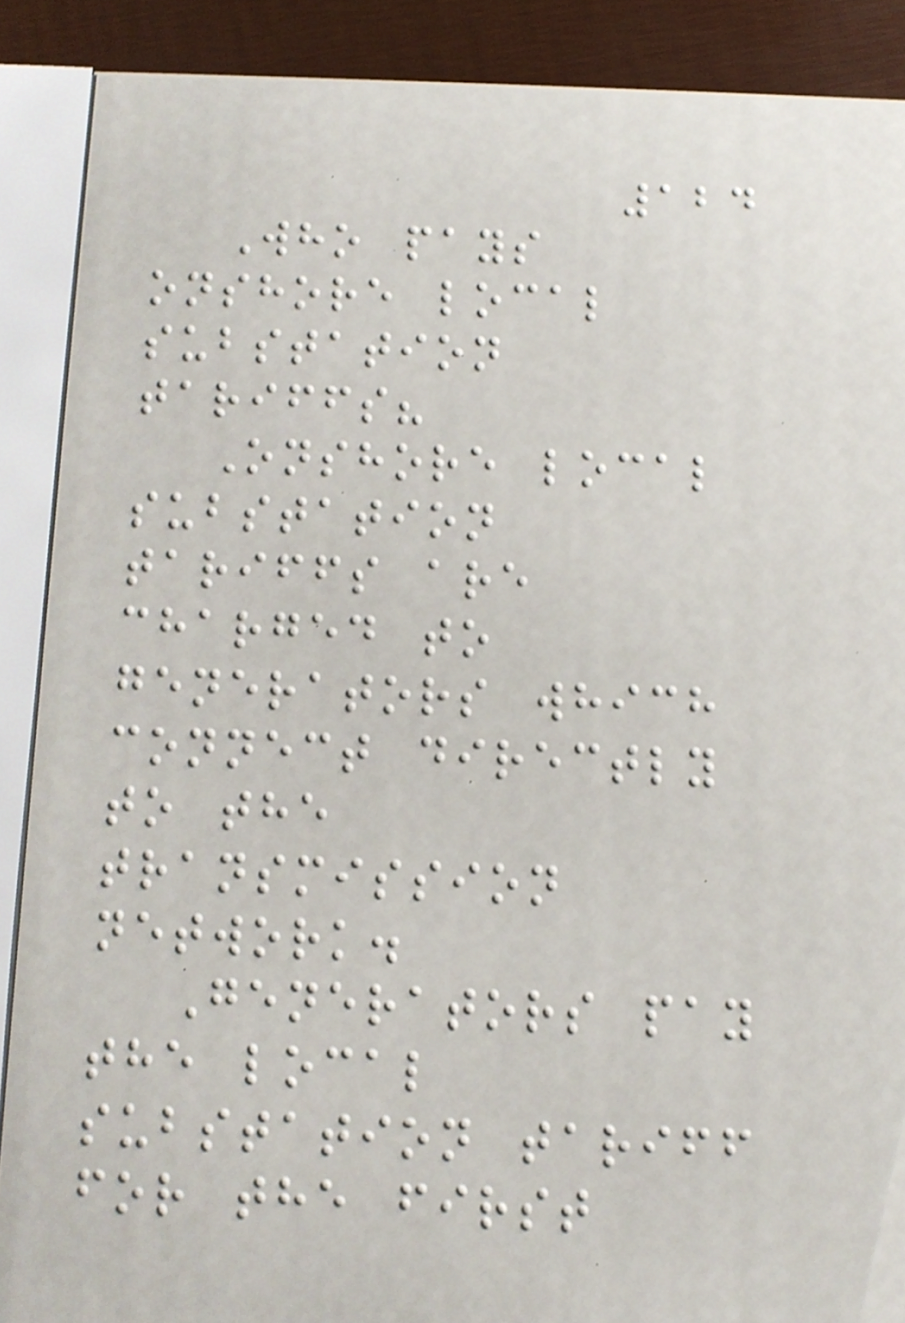124
Who pays
onshore local
substation
tariffs?
Onshore local
substation
tariffs are
charged to
generators which
connect directly
to the
transmission
network.
Generators pay
the local
substation tariff
for the first
